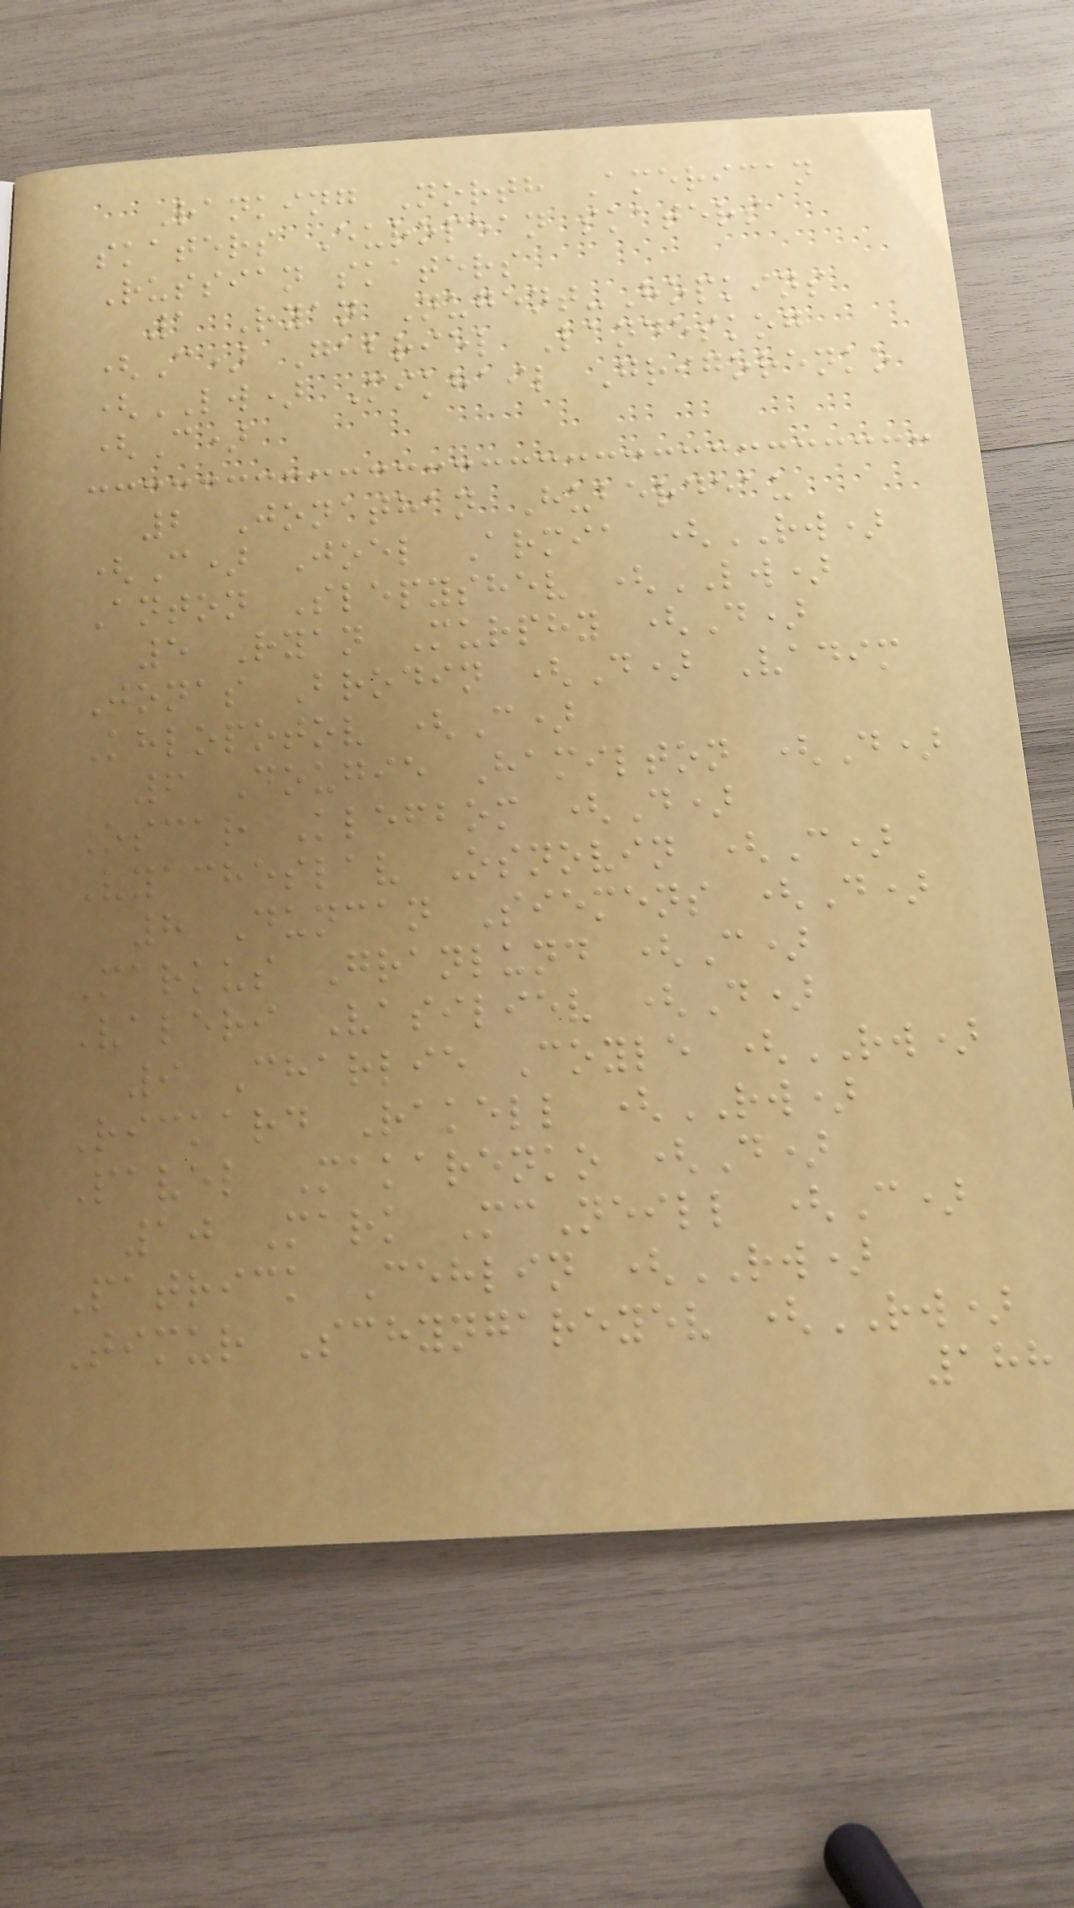Ranking North American
skaters European skaters
Russian skaters
1 Ryan Nugent-Hopkins
(C) Gabriel Landeskog
(LW) Mikhail Grigorenko
(C)
2 Jonathan Huberdeau
(C) Joel Armia (RW)
Anton Slepyshev (LW)
5 Ryan Murphy (D)
Jonas Brodin (D) Vadim
Khlopotov (C)
6 Dougie Hamilton (D)
Oscar Klefbom (D)
Vyacheslav Osnovin (C)
8 Duncan Siemens (D)
Markus Granlund (C)
Valeri Vasiliev (D)
9 Charlie Coyle (RW)
Rickard Rakell (RW)
Pavel Makarenko (D)
10 Mark McNeill (C)
Patrick Cehlin (RW)
Timur Schyngareyev (RW)
188
